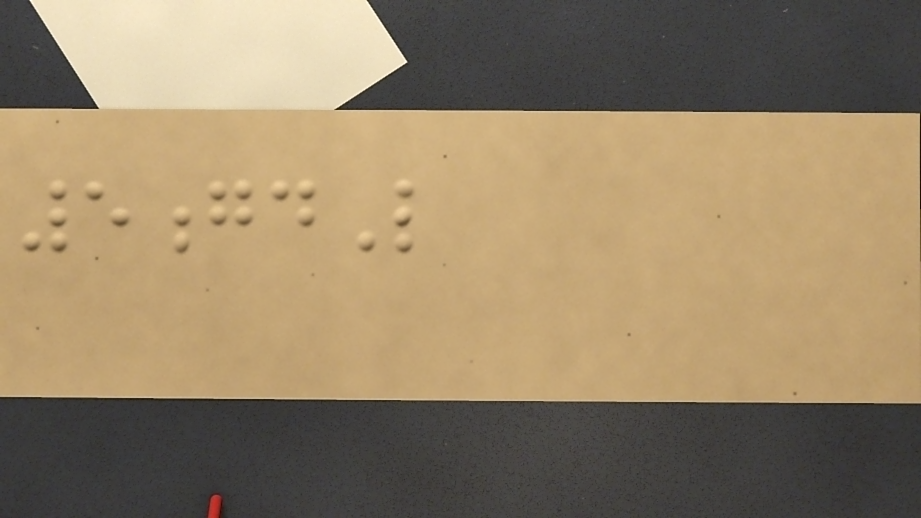5gdL
